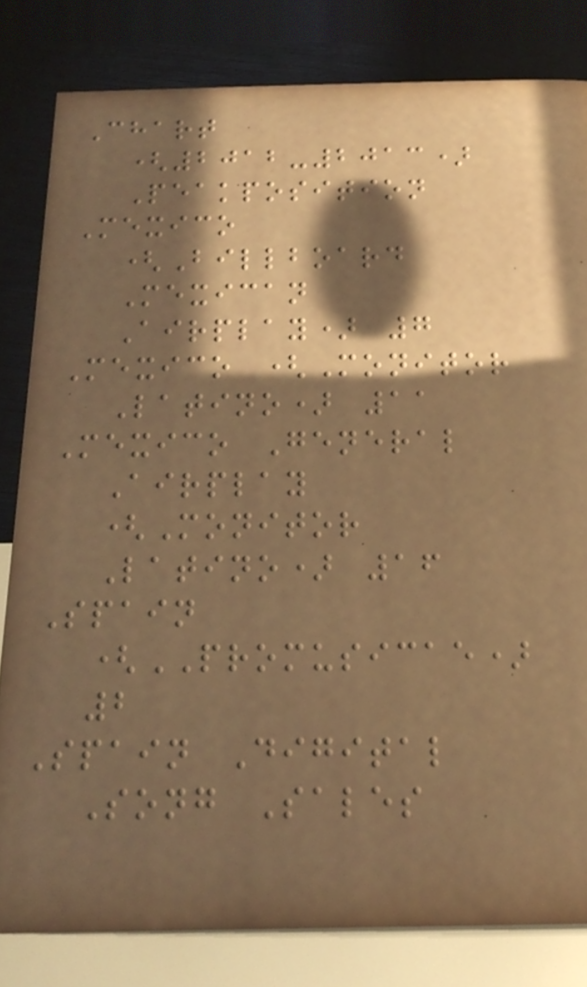Chart
(2012-2013)
Peakposition
Mexico
(Billboard
Mexican
Airplay) 7
Mexico (Monitor
Latino) 11
Mexico General
Airplay
(Monitor
Latino) 16
Spain
(PROMUSICAE)
2
Spain Digital
Song Sales
